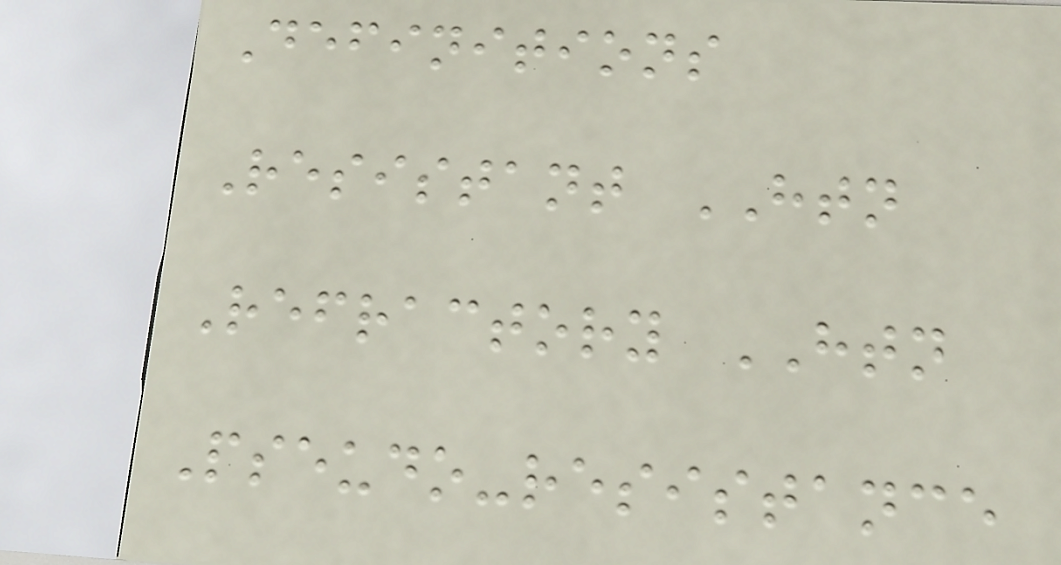Definitions
Resistant HTN
Refractory HTN
Pseudo-resistance
